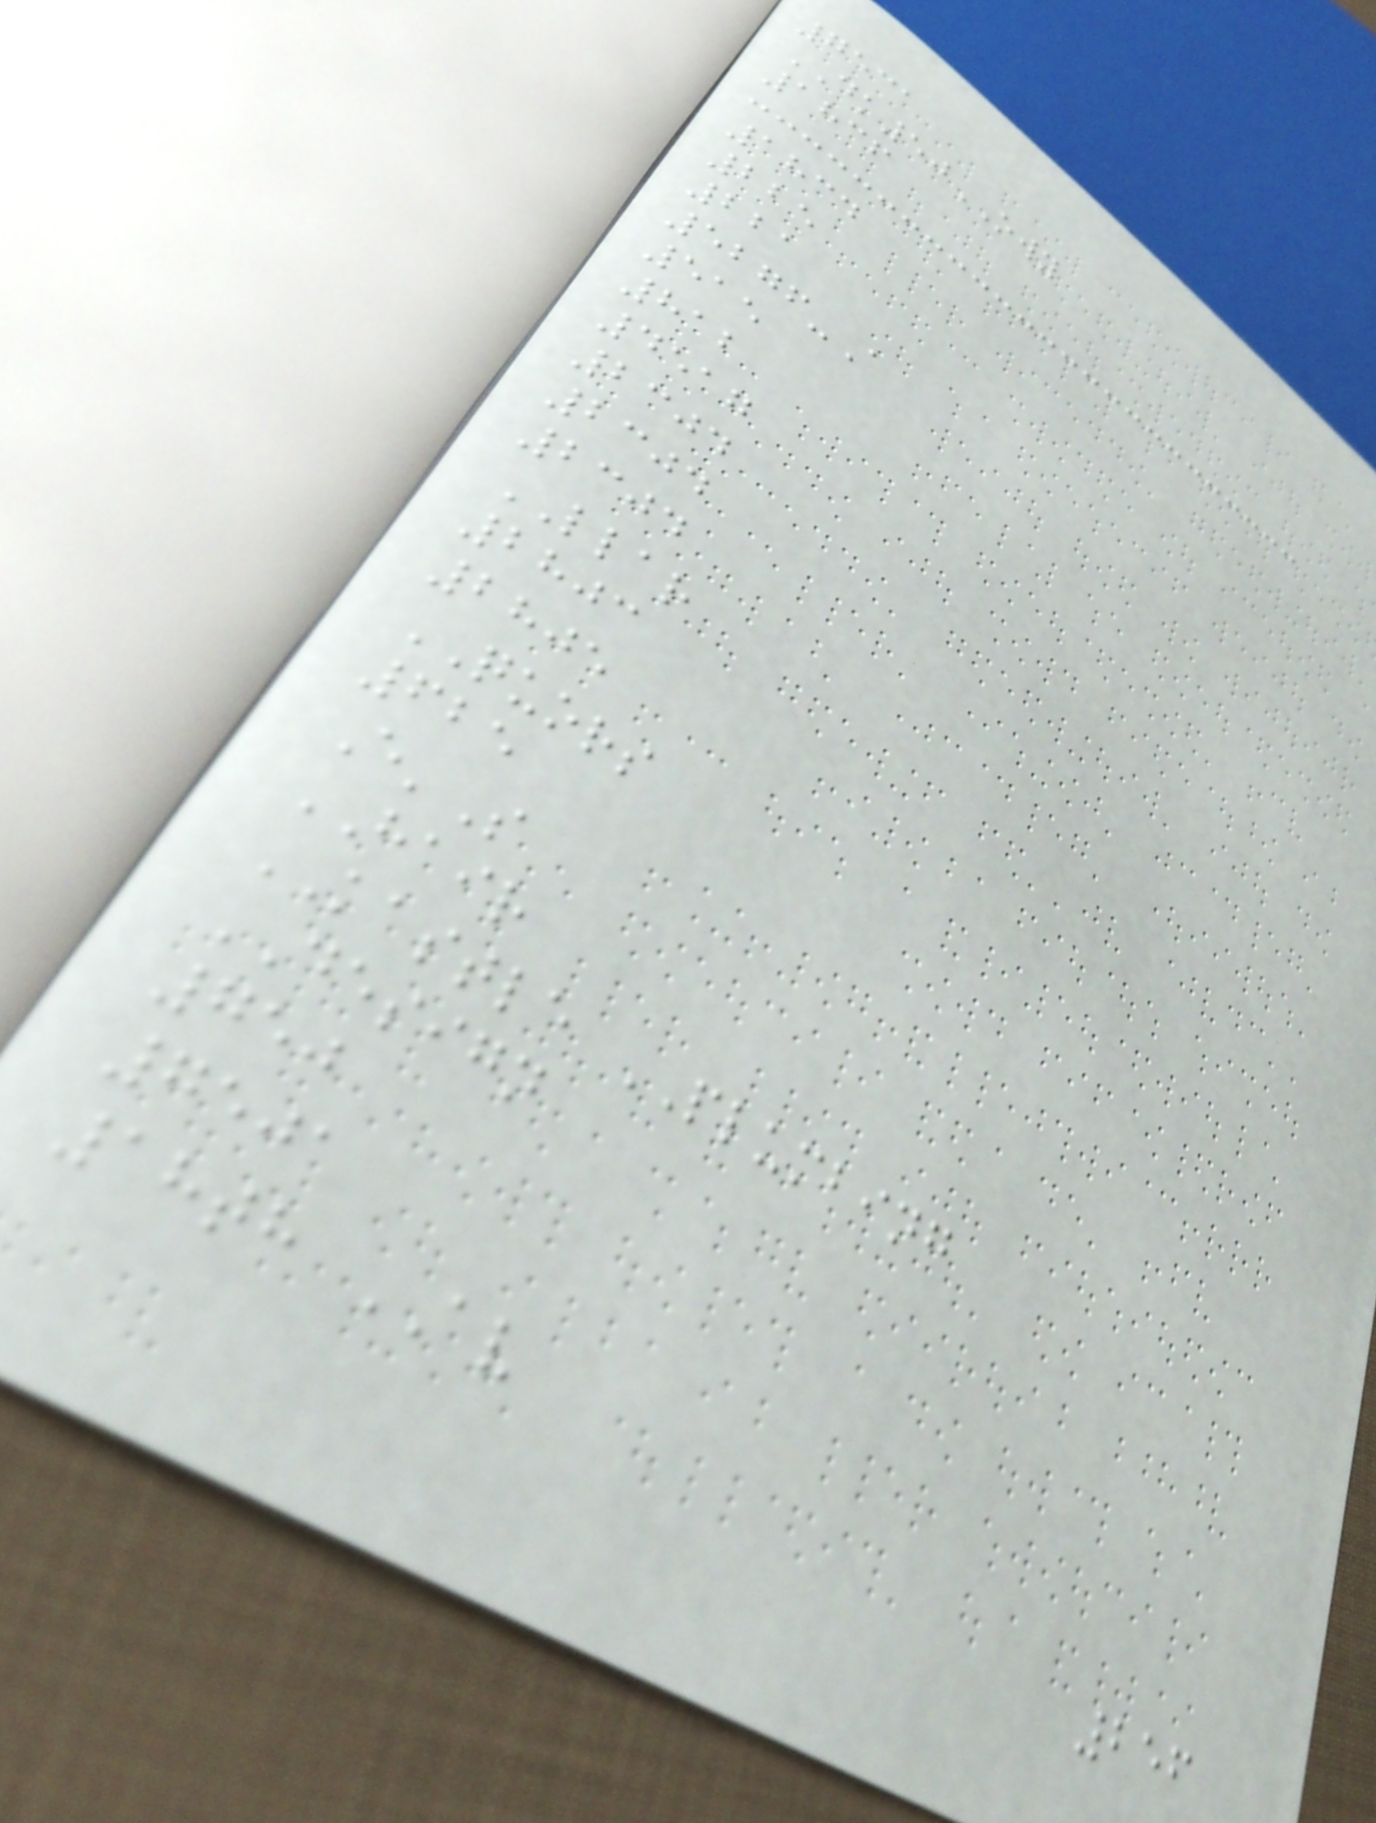7531
DK50OWY
1836
1834
225
221
5276-A
515
812
4517
2304
2304
2304
LLAR
2803
2805
QUORS
625
E'S
HAIR
KASTLE PLUMBING
DESIGN
750
7501
18th AV
256
